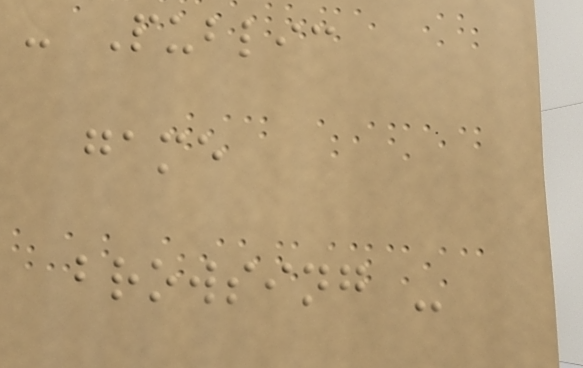- Public
game
browsing -
